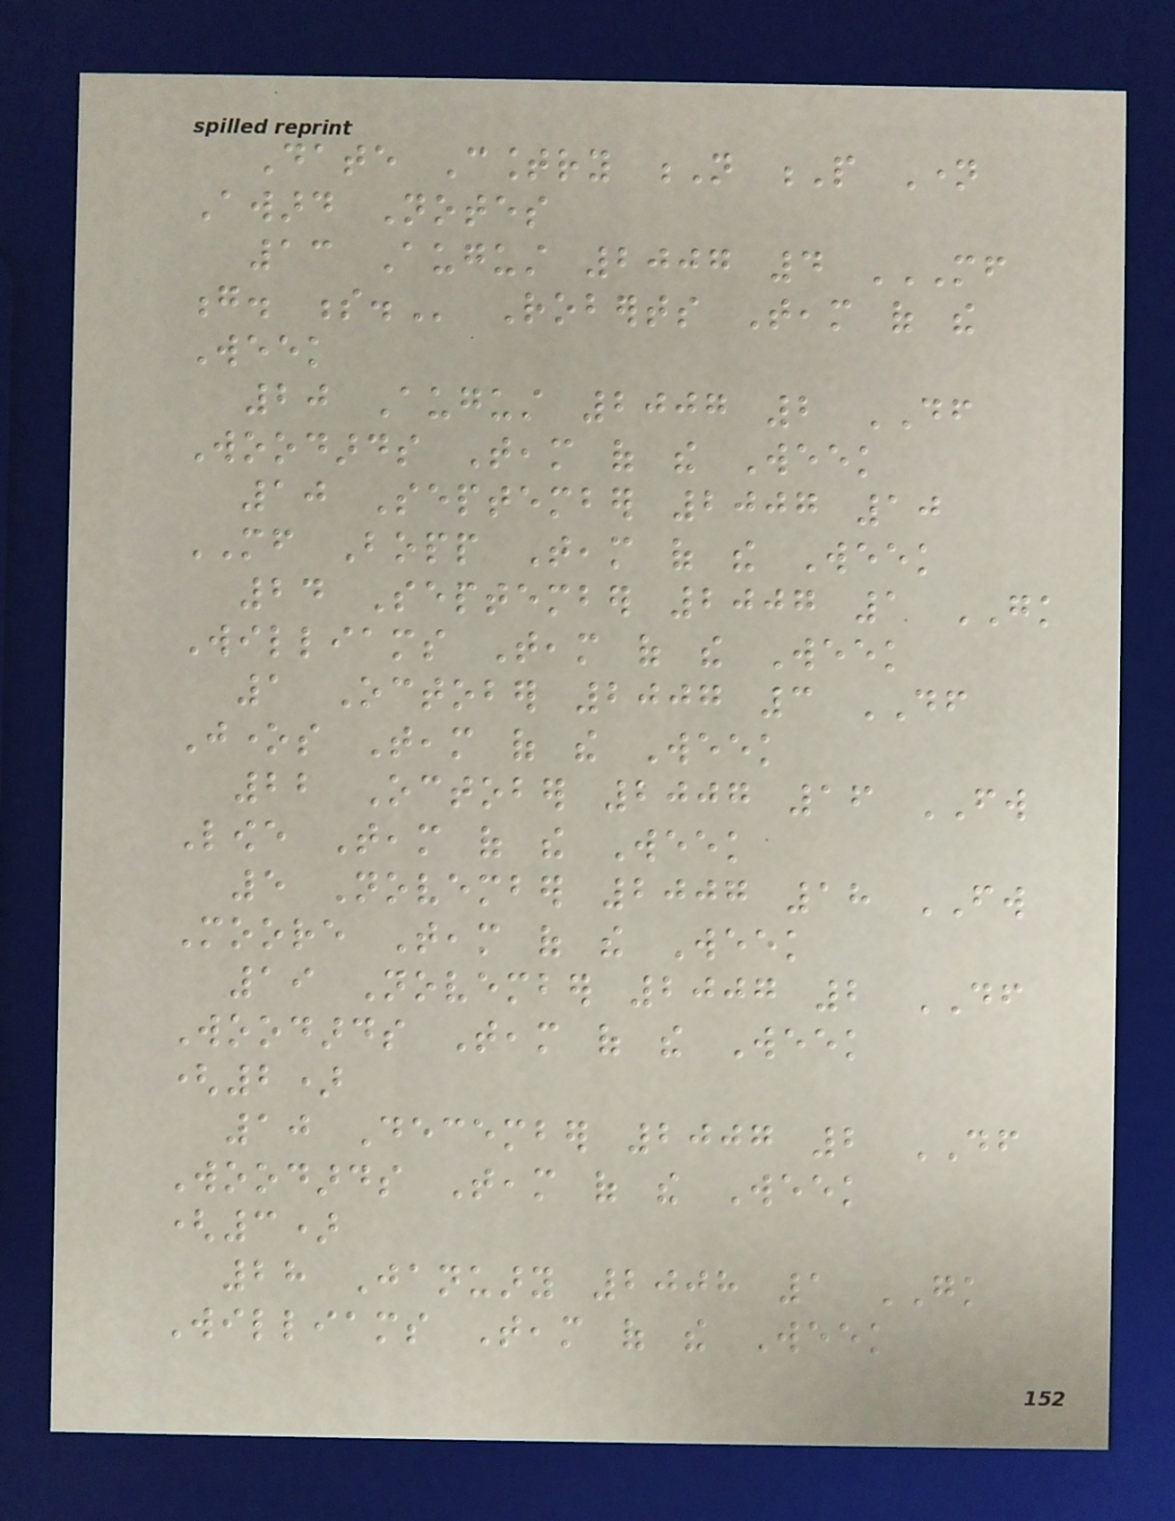Date Country N P Name
Award Notes
13 August 2007 4 MF
G. S. Roberts Team of the
Week
20 August 2007 2 DF
Woodards Team of the Week
10 September 2007 10
MF Bopp Team of the Week
24 September 2007 1 GK
Williams Team of the Week
1 October 2007 3 DF
Jones Team of the Week
22 October 2007 16 FW
Lowe Team of the Week
5 November 2007 18 FW
Moore Team of the Week
19 November 2007 2 DF
Woodards Team of the Week
(2)
10 December 2007 2 DF
Woodards Team of the Week
(3)
28 January 2008 1 GK
Williams Team of the Week
